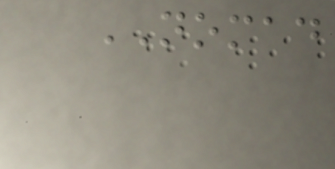NOMAD
